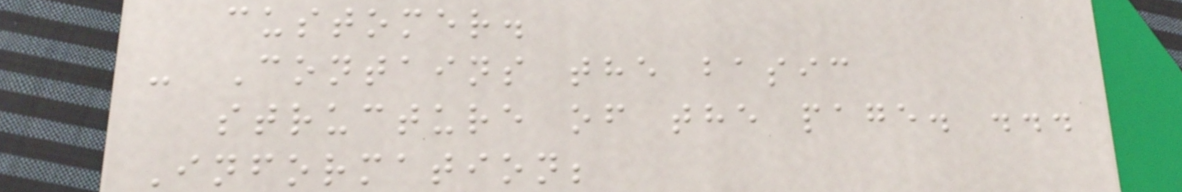customer.
- Contains the basic
structure of the page. ...
Information;
